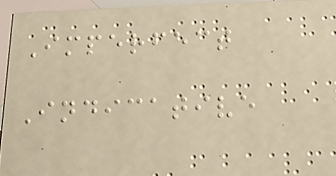Imperfect
Indicative
